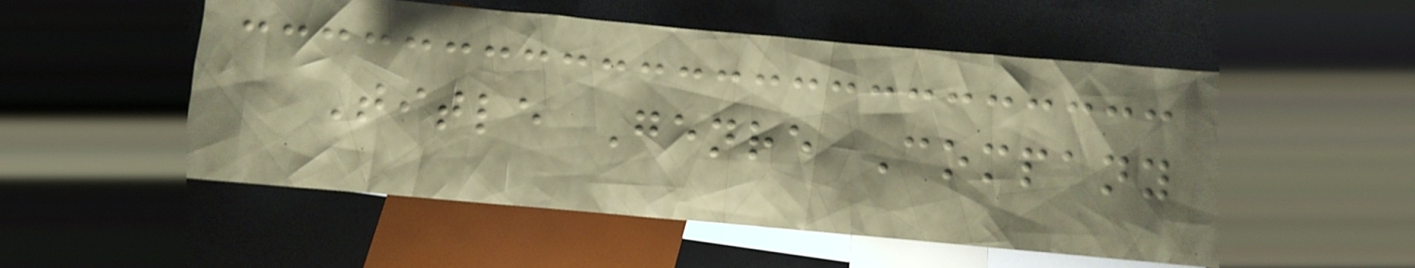Title Genre Company
